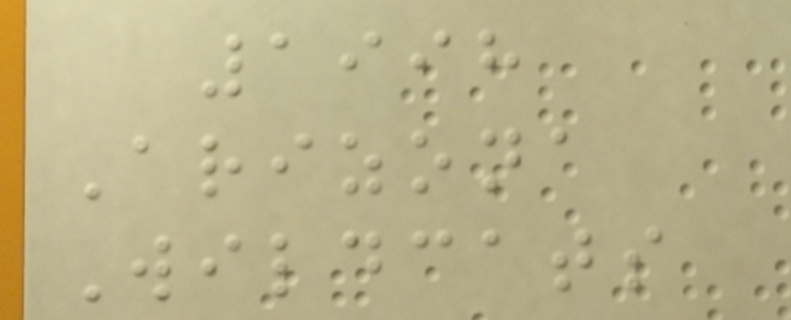1998
Arizona
Wildcats
